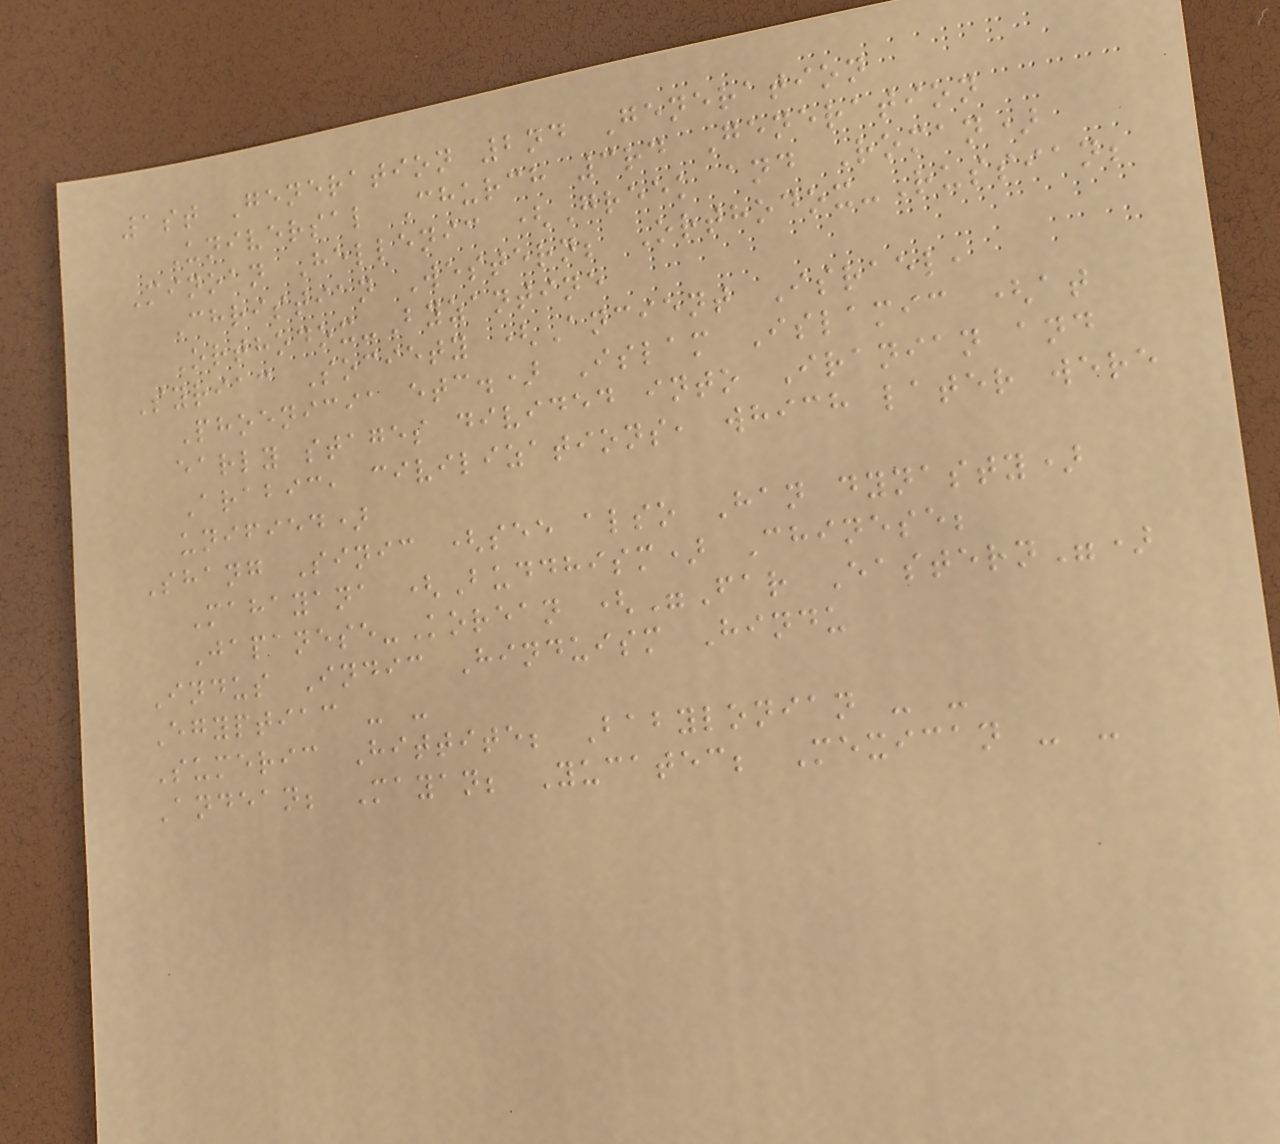1st Generation 2nd Generation
Universal Church 3rd Generation
Minoan Hellenic (Greek and Roman)
Christian Western; Orthodox-Russian;
Orthodox-Byzantine
Syriac Society (Ancient Israel,
Phoenicia etc.) Islam Islamic (at
early stages divided into Iranian and
Arabic, civilizations, which later were
unified)
Shang Sinic (see also Han dynasty)
Mahayana (Buddhism) Chinese;
Japanese-Korean ("Far Eastern")
Indus Indic Hinduism Hindu
Egyptiac - -
Sumeric Hittite; Babylonian - -
Andean; Mayan; Yucatec; Mexican - -
